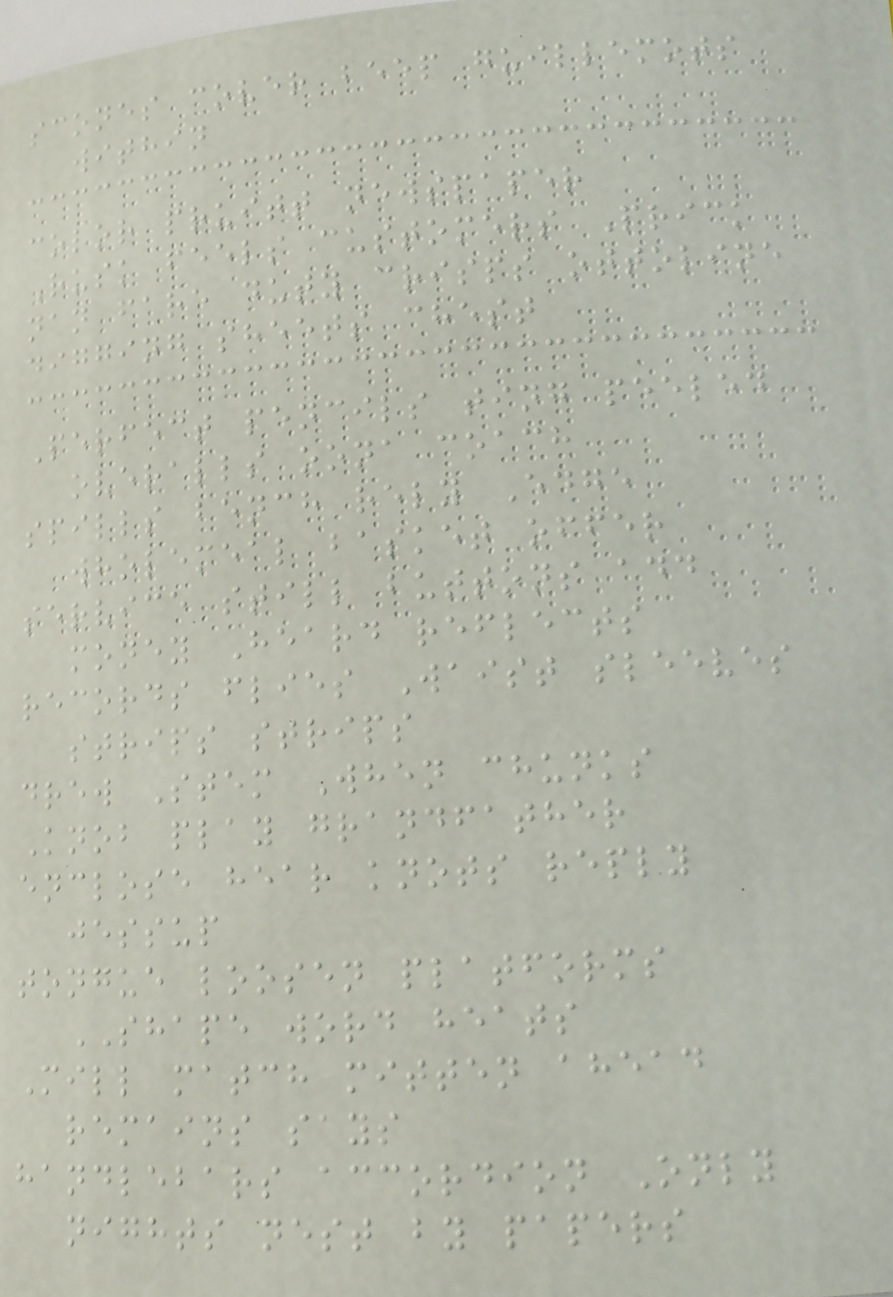scones cover beep guillemots
within
color pruitt newspaper
Rusk feels customers Prick
nan fare duty crisps ottoline
digging sheets chest
Perfect pencils ting peeled
overalls oona coach
spills bench rely Edge
wholemeal basket offer
service still buttons add
money Heard reflects
records flies Waist sleeves
strips strips
drew Stem When chunks
Knob play grandfather
enclose hear knots reply
jessup
tongue loosen platforms
SHAPE word heats
Mill match mitten ahead
remains says
handlebars accordion Only
nights nest by papers
